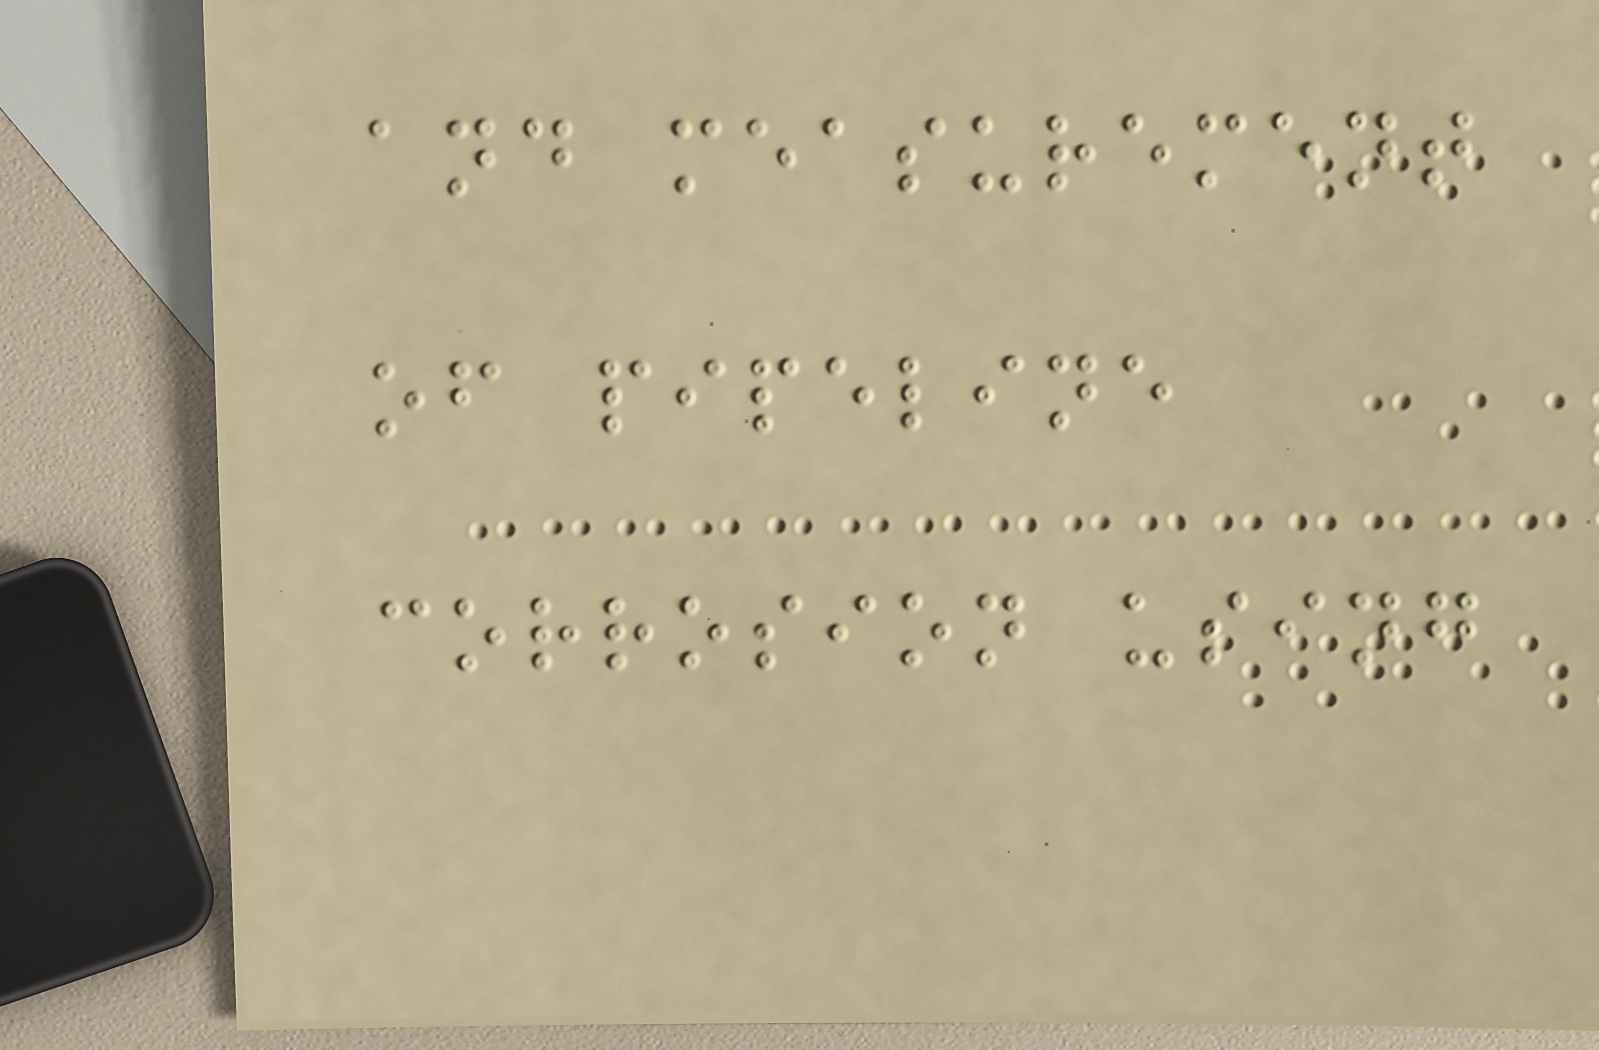and measurement
of pipeline
corrosion using
